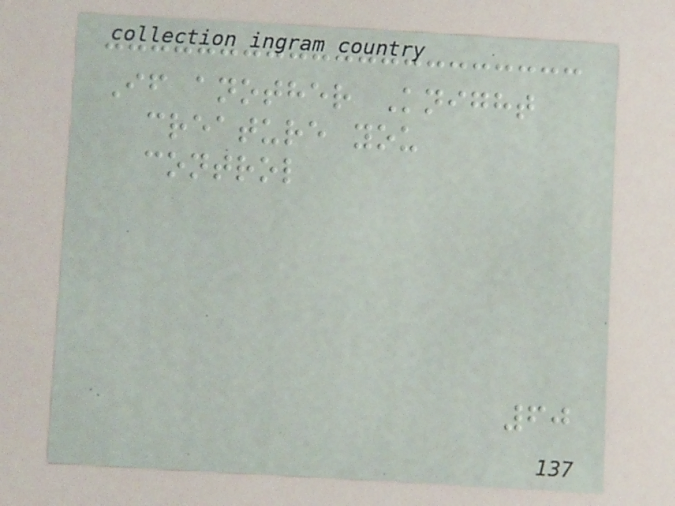If another Knight
creature you
control
60
